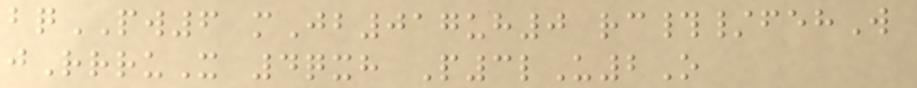bqPW6 mJb017uh0 rc#/fehW
jRrruX 4qxh P3lU2O
